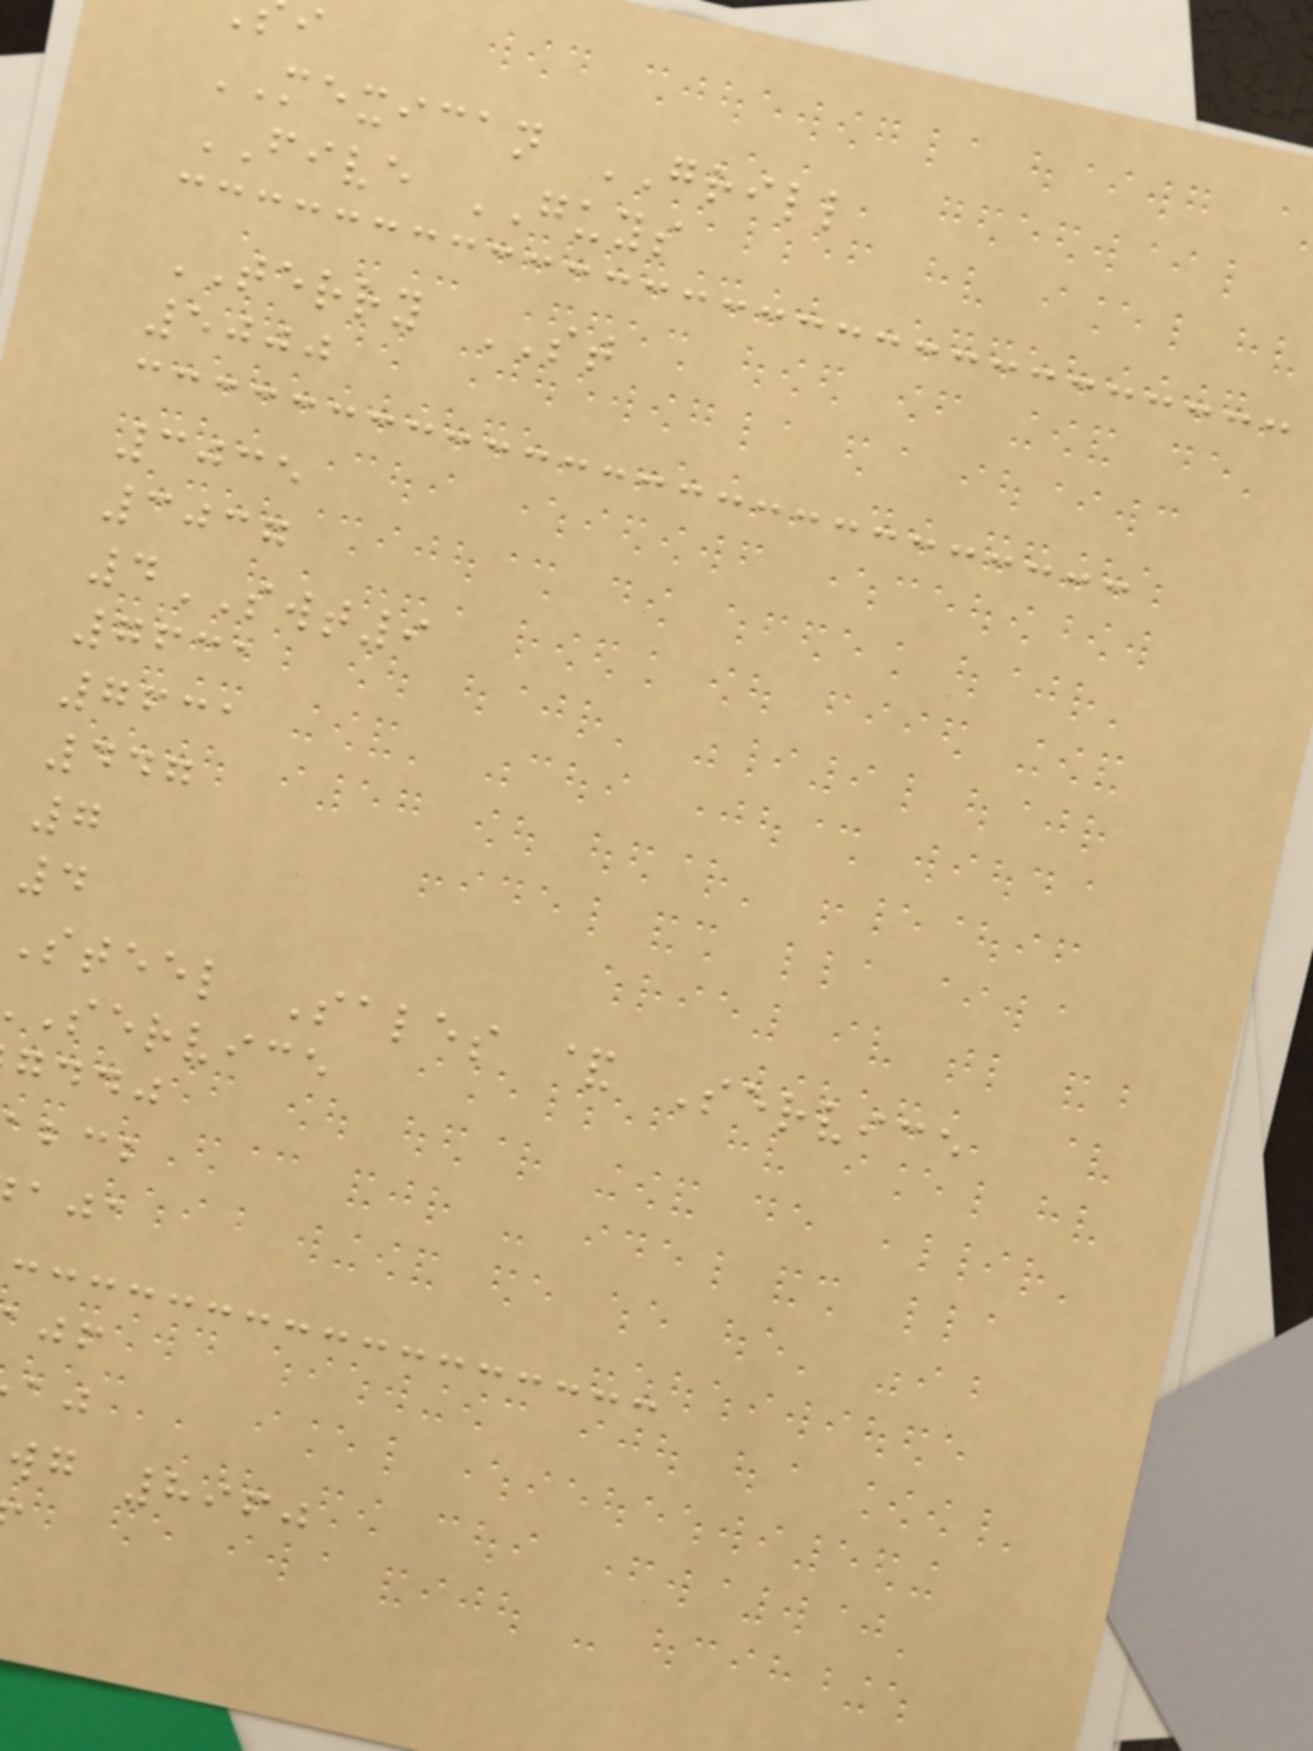MEXICAN GRILL
FIVE GUYS
TERRY ST
5000
3035
3037
4SWT9
7631
7631
447
7
4
Steel Sales & Service
service
gddj
wg 8960
